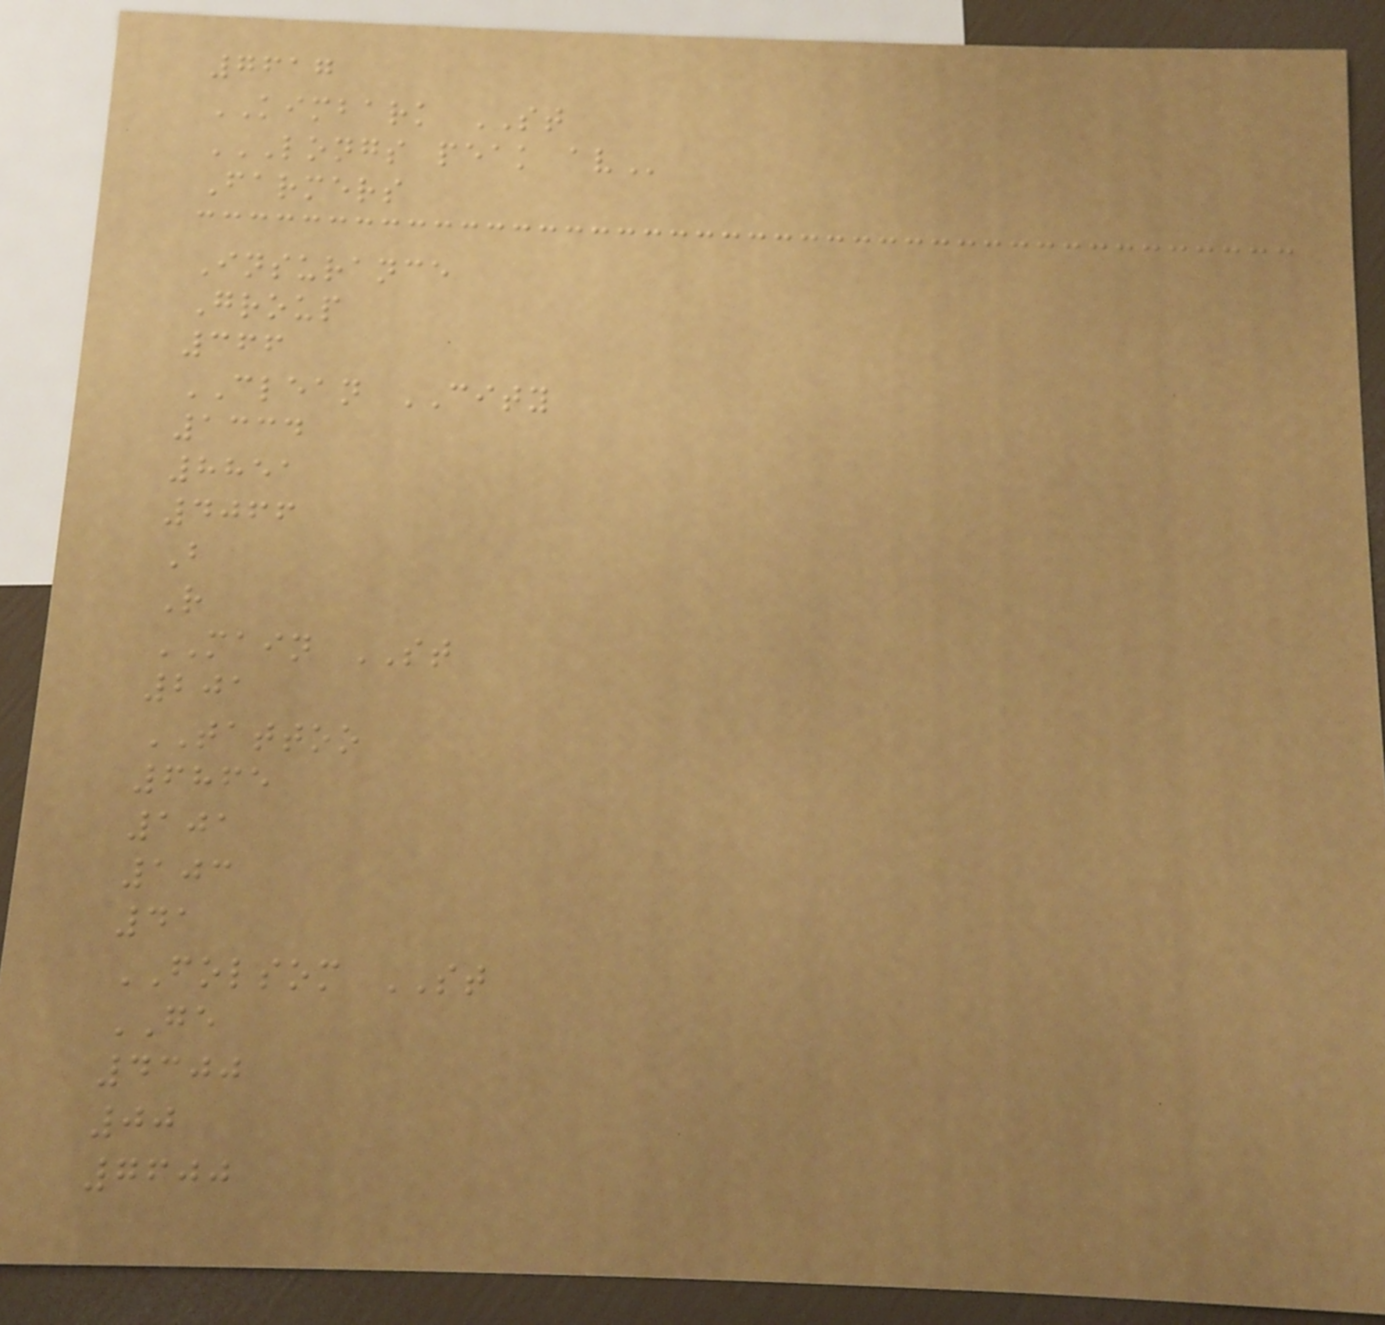7617
KIMBARK ST
LONGS PEAK AV
Farmers
Insurance
Group
366
CLEAN CITY
1334
8851
4066
B
R
MAIN ST
201
TATTOO
6865
101
103
41
FOLSOM ST
GE
4300
00
7600
